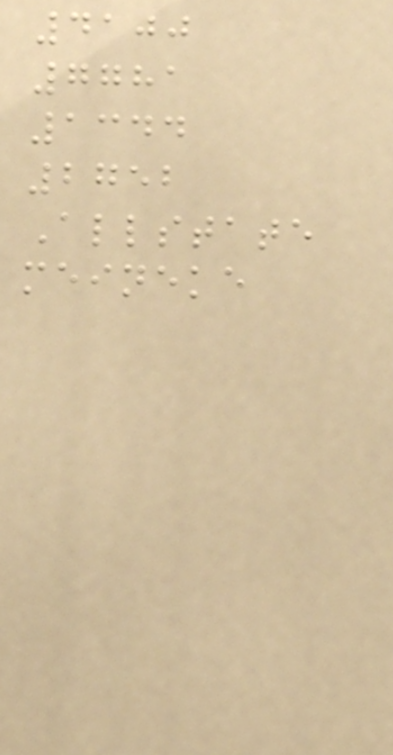4100
7781
1344
2752
Allstate
meineke
